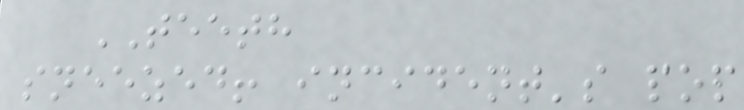TEETH
sneezed! incident's pop
